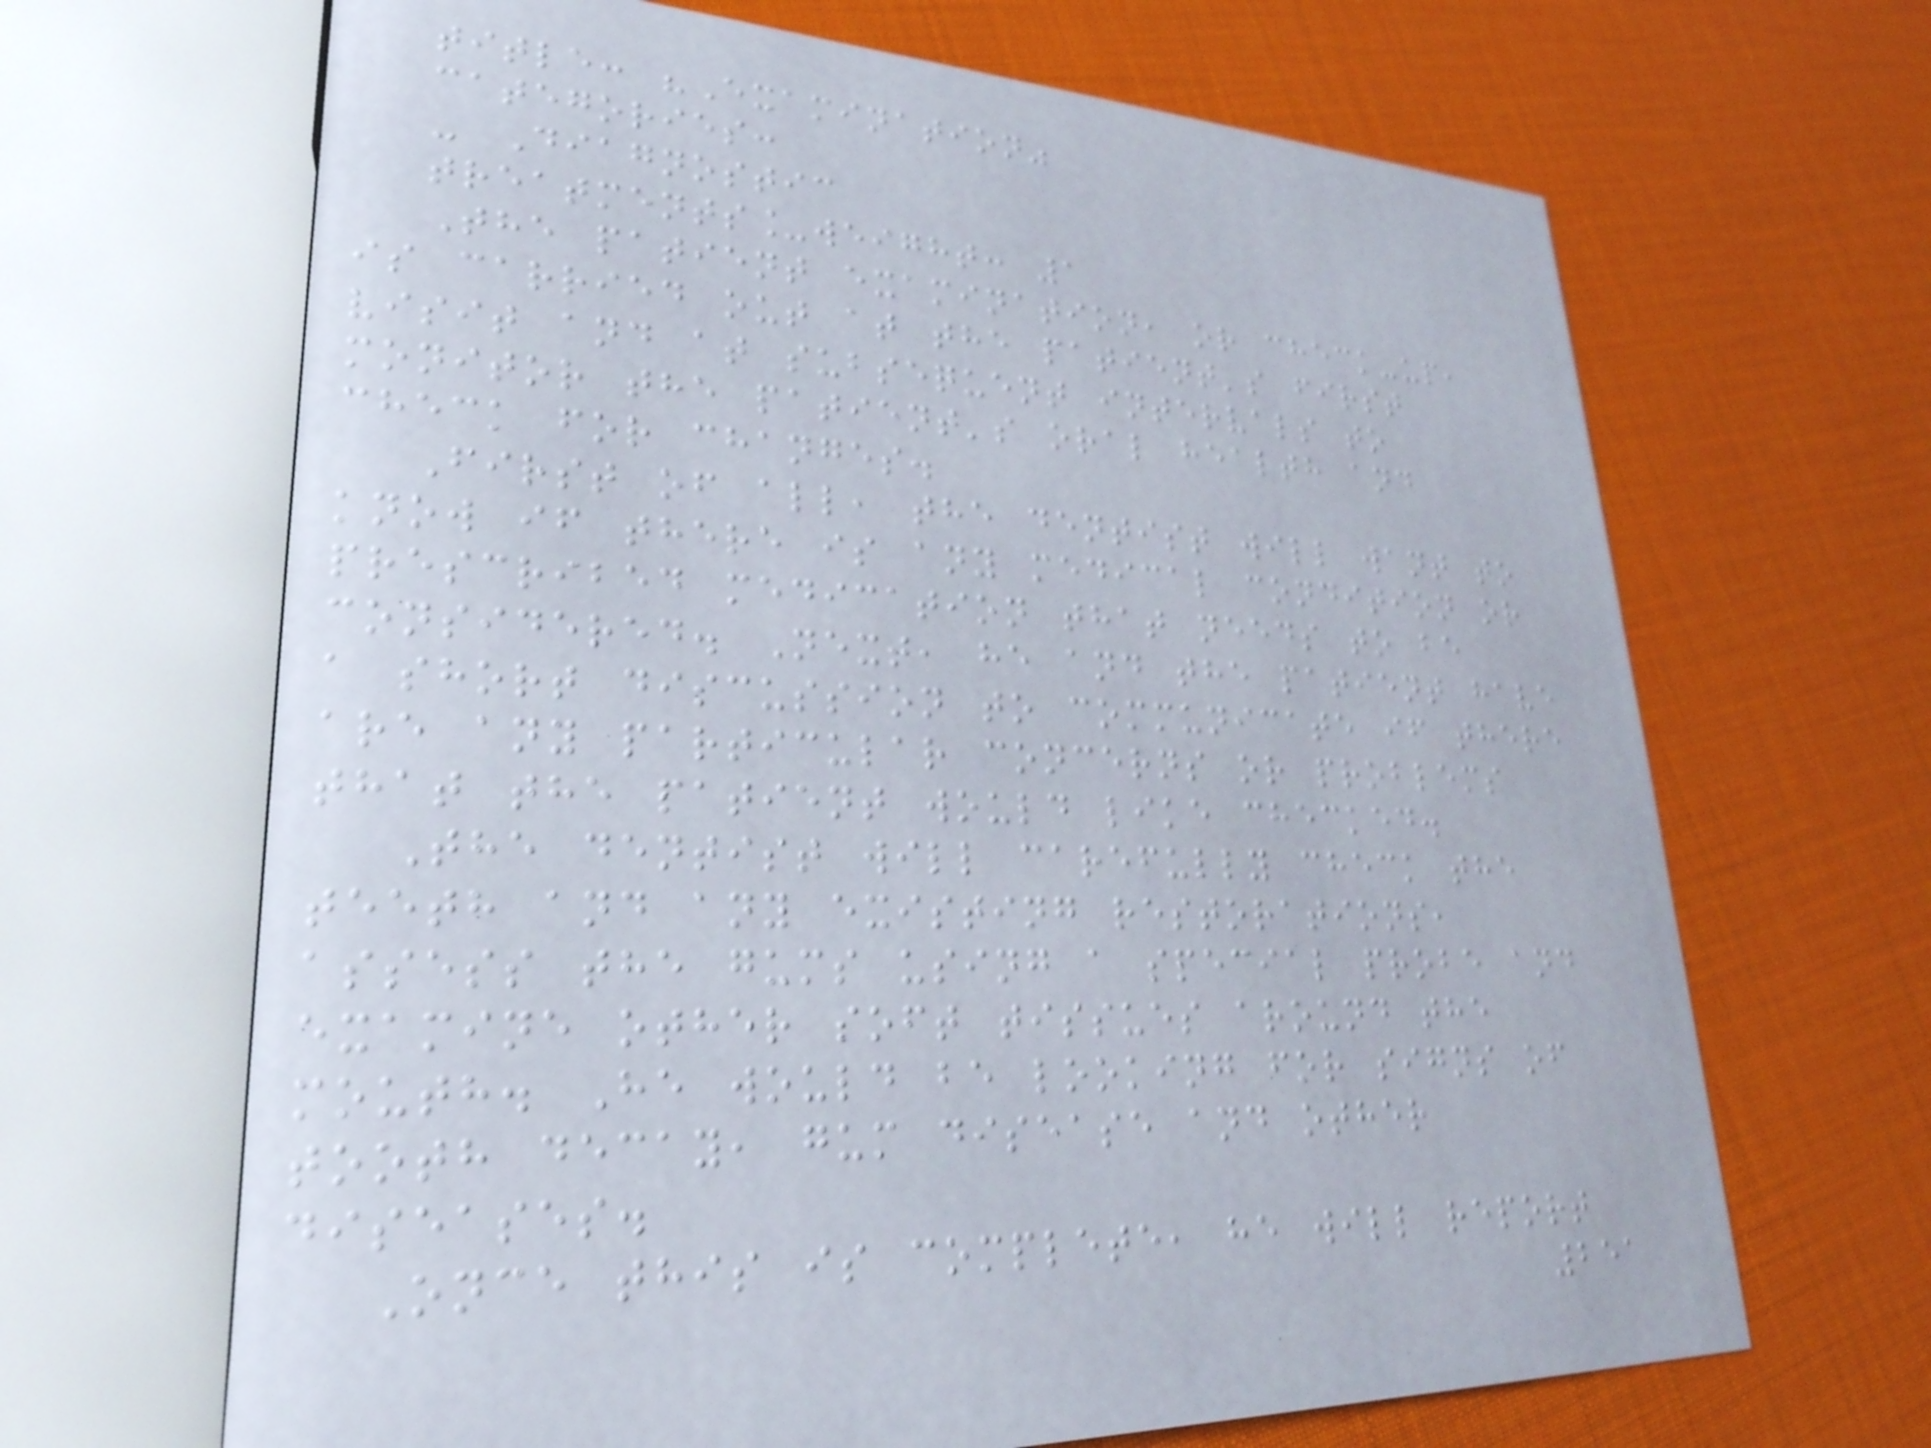title: "Examination"
categories:
- Diagnostic
treatments_weight: 1
The patient examination, or check-up,
is carried out at the patient's first
visit and at subsequent intervals to
monitor the patient's oral health and
check for changes.
First of all, the dentist will want to
know if there is any medical condition or
prescribed medication that needs to be
considered. Next, he and the patient have
a short discussion to communicate if there
are any particular concerns or problems
that the patient would like checked.
The dentist will carefully check the
teeth and any existing restorations,
assess the gums using a special probe and
examine other soft tissues around the
mouth. He would be looking for signs of
tooth decay, gum disease and other
diseases.
Once this is complete, he will report
251
